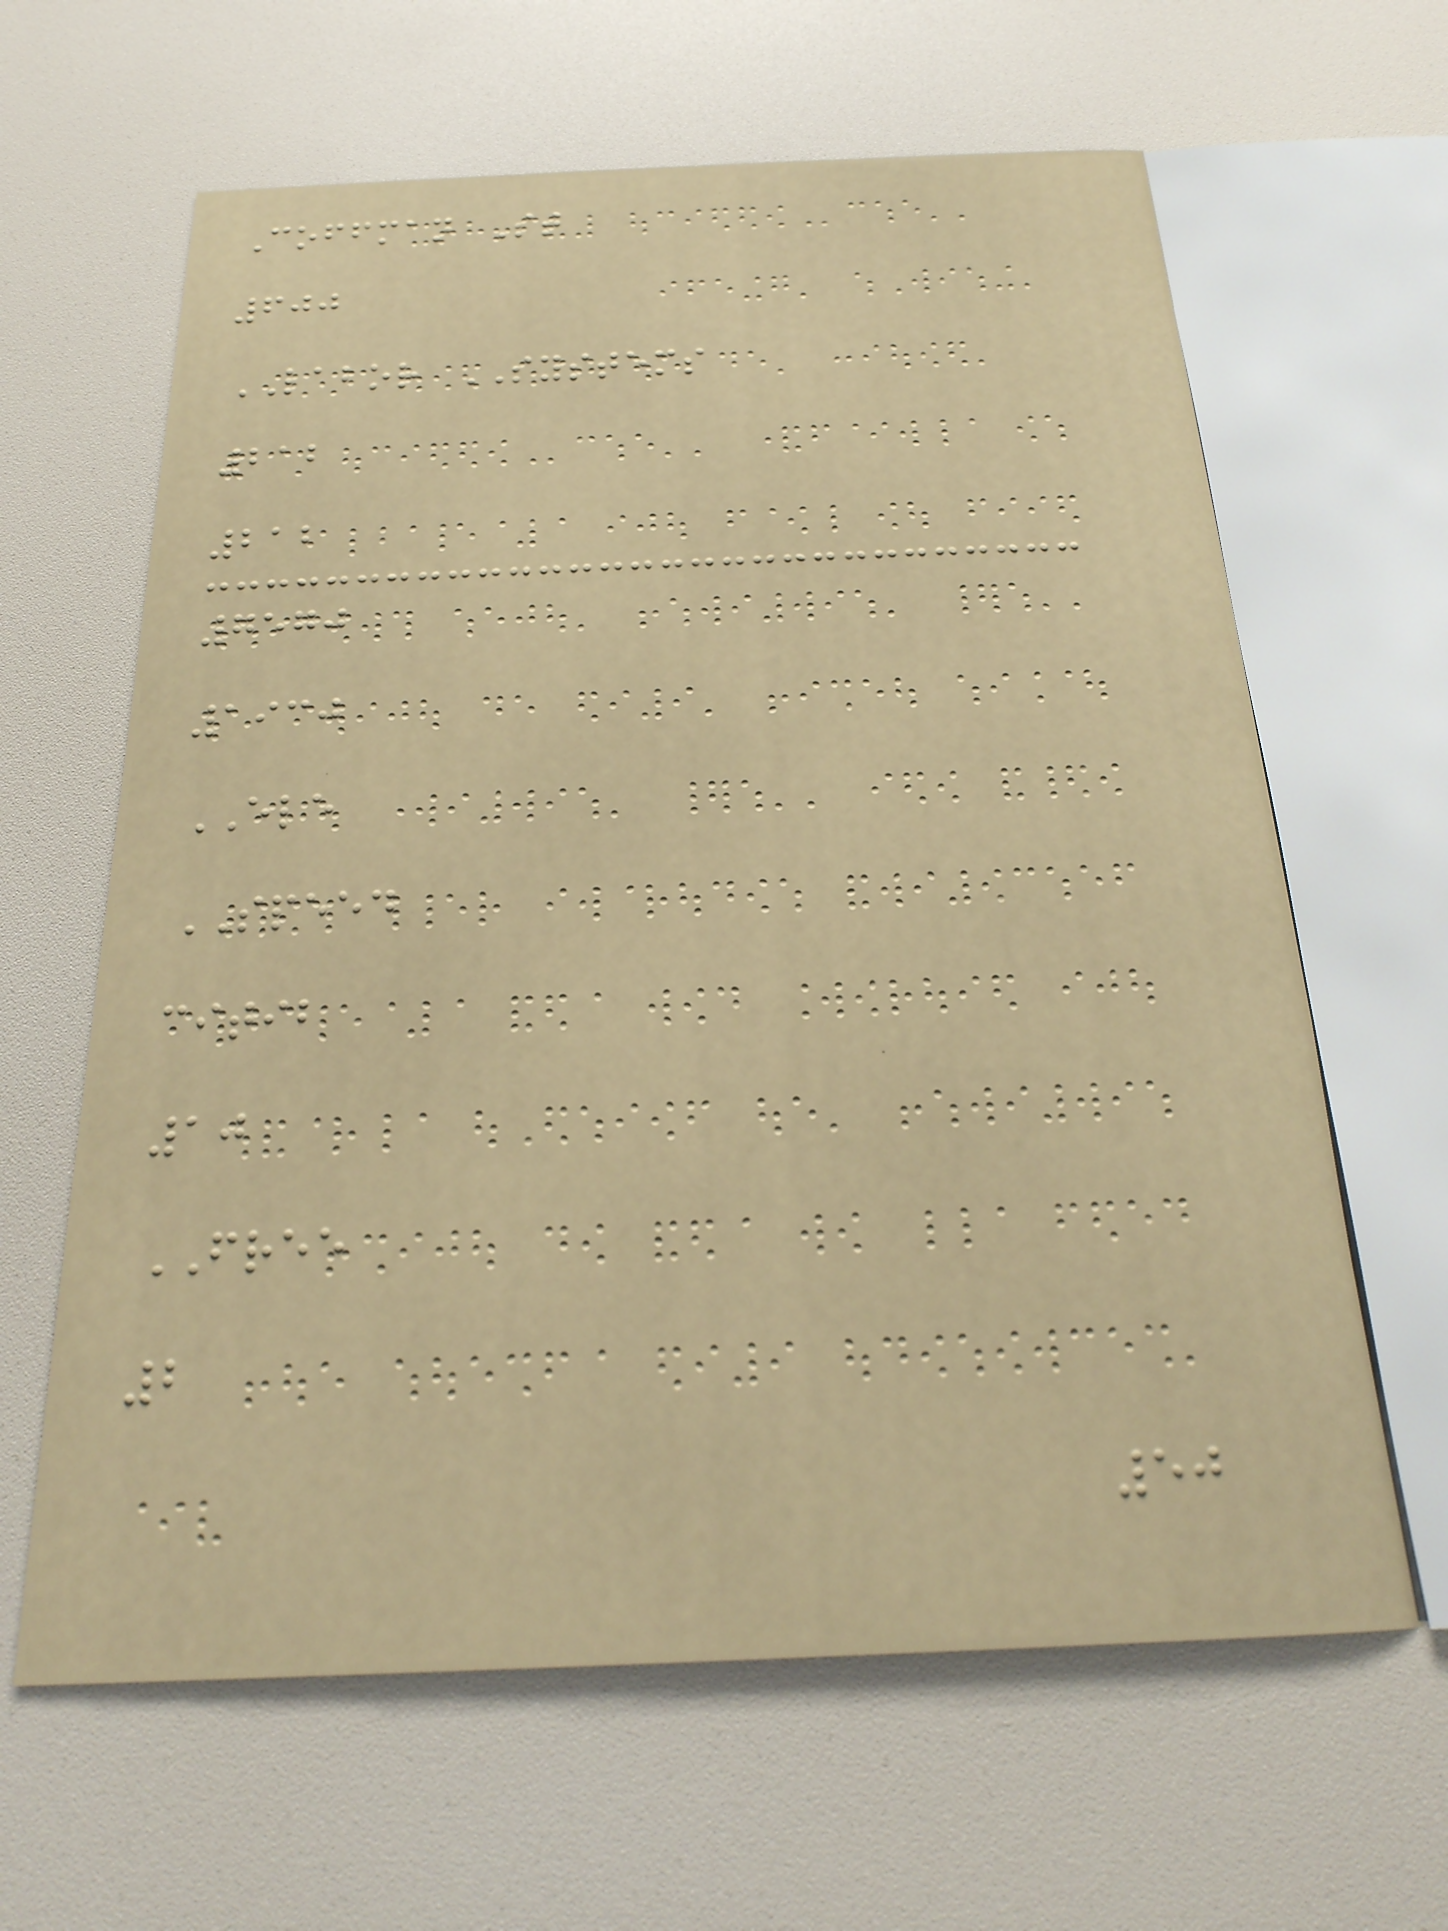Coffman St
600
LABOR SYSTEMS
212
212
7570
1930
ELE
SPEED
citib
10
FREE
2
50
